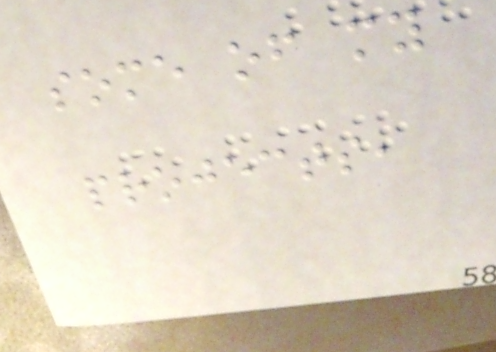some of my
projects,
